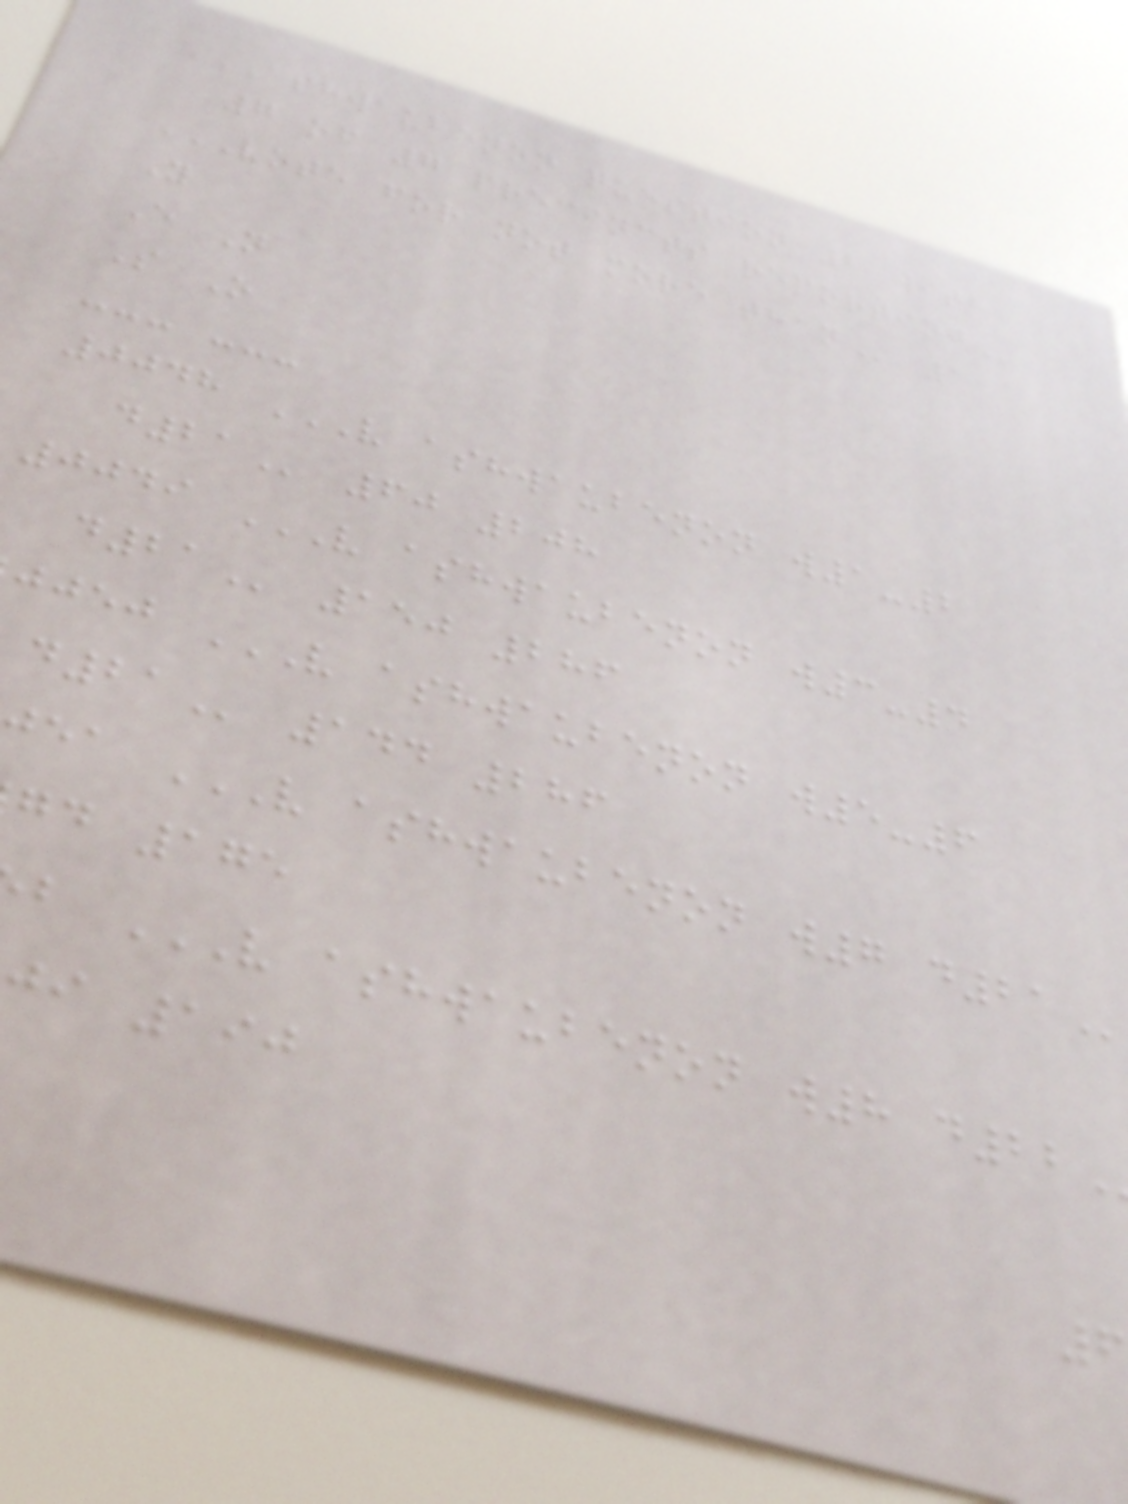ASHWAUBENON QUESTION 2 WITH
7 of 7 precincts
VOTE FOR NOT MORE THAN 1
Y
E N
S O
--- ---
0048 V ASHWAUBENON W1-2
60 208
0049 V ASHWAUBENON W3-4
150 286
144 286
ea V ASHWAUBENON W7 D21
gd 175
ji 190
